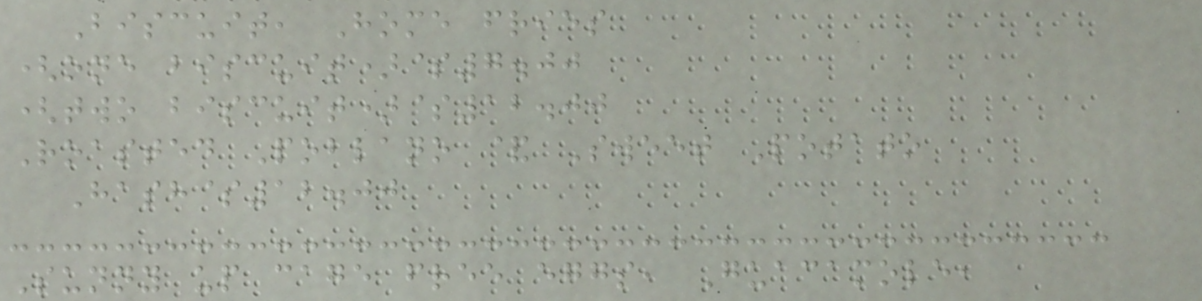Biscuit, Home fries
(one biscuit)$7.00
(two biscuit)$12.00
Roasted Poblano & Sweet Potato
Hash$12.00
Sunny up cage free eggs, Guacamole,
